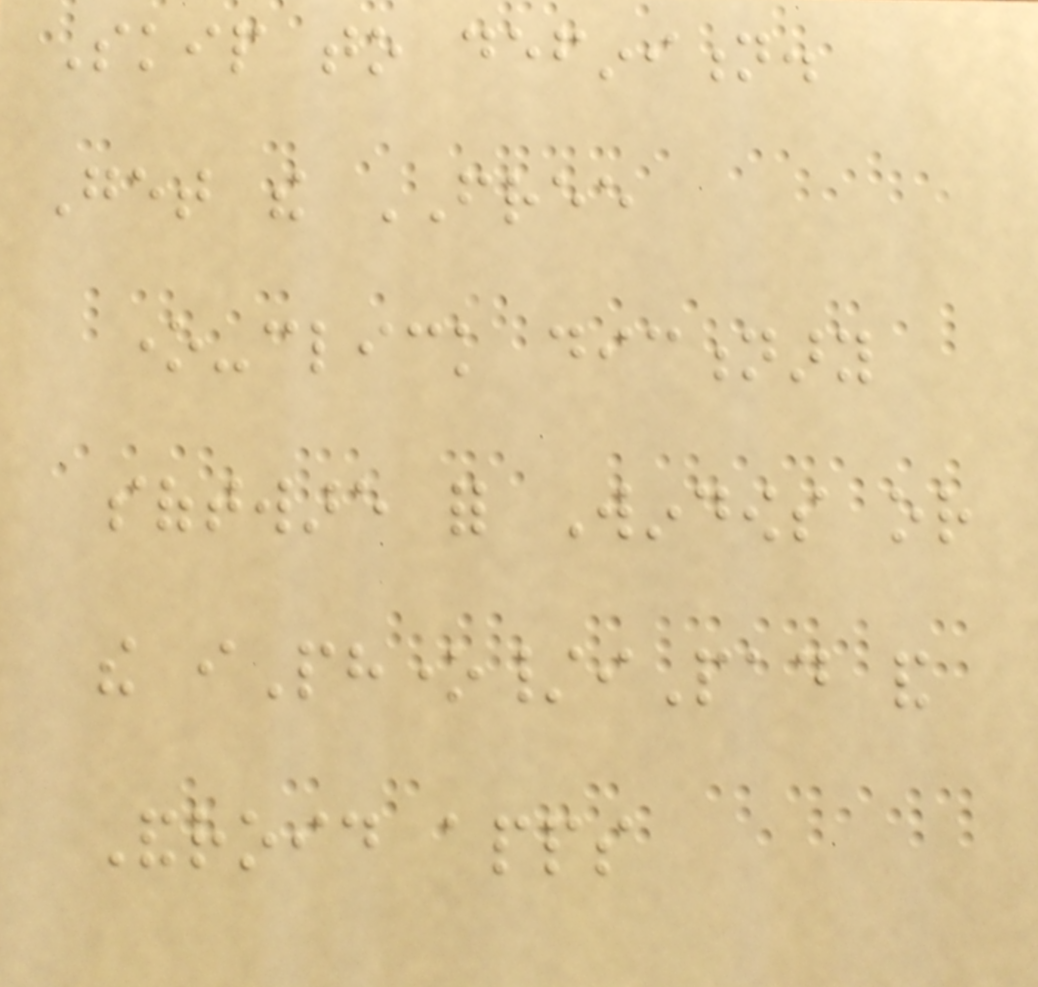Skip to definition.
Get the FREE
one-click dictionary
software for Windows or
the iPhone/iPad and
Android apps
